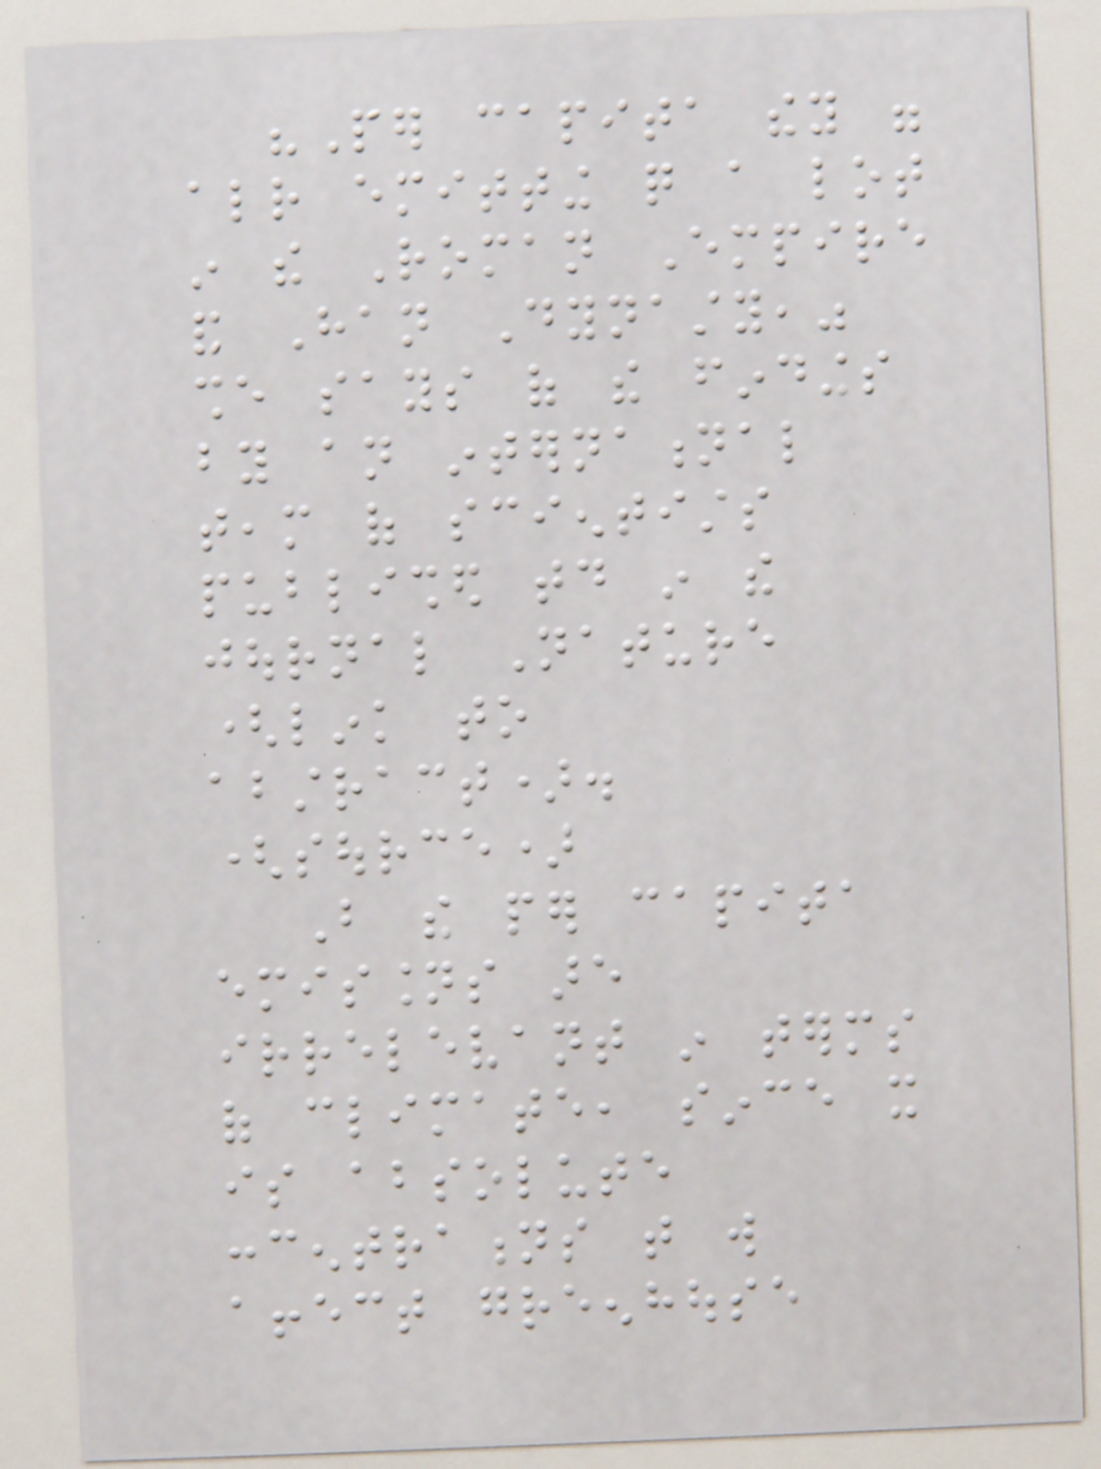"Per capita they were
already emitting quite a lot
in the Roman Empire
and Han Dynasty,"
she says of the findings
by an international
team of scientists
published today in the
journal Nature
(link to
abstract).
(source)
But the per capita
emissions are
irrelevant in terms
of climate, since it
is absolute
concentrations that will
affect greenhouse
